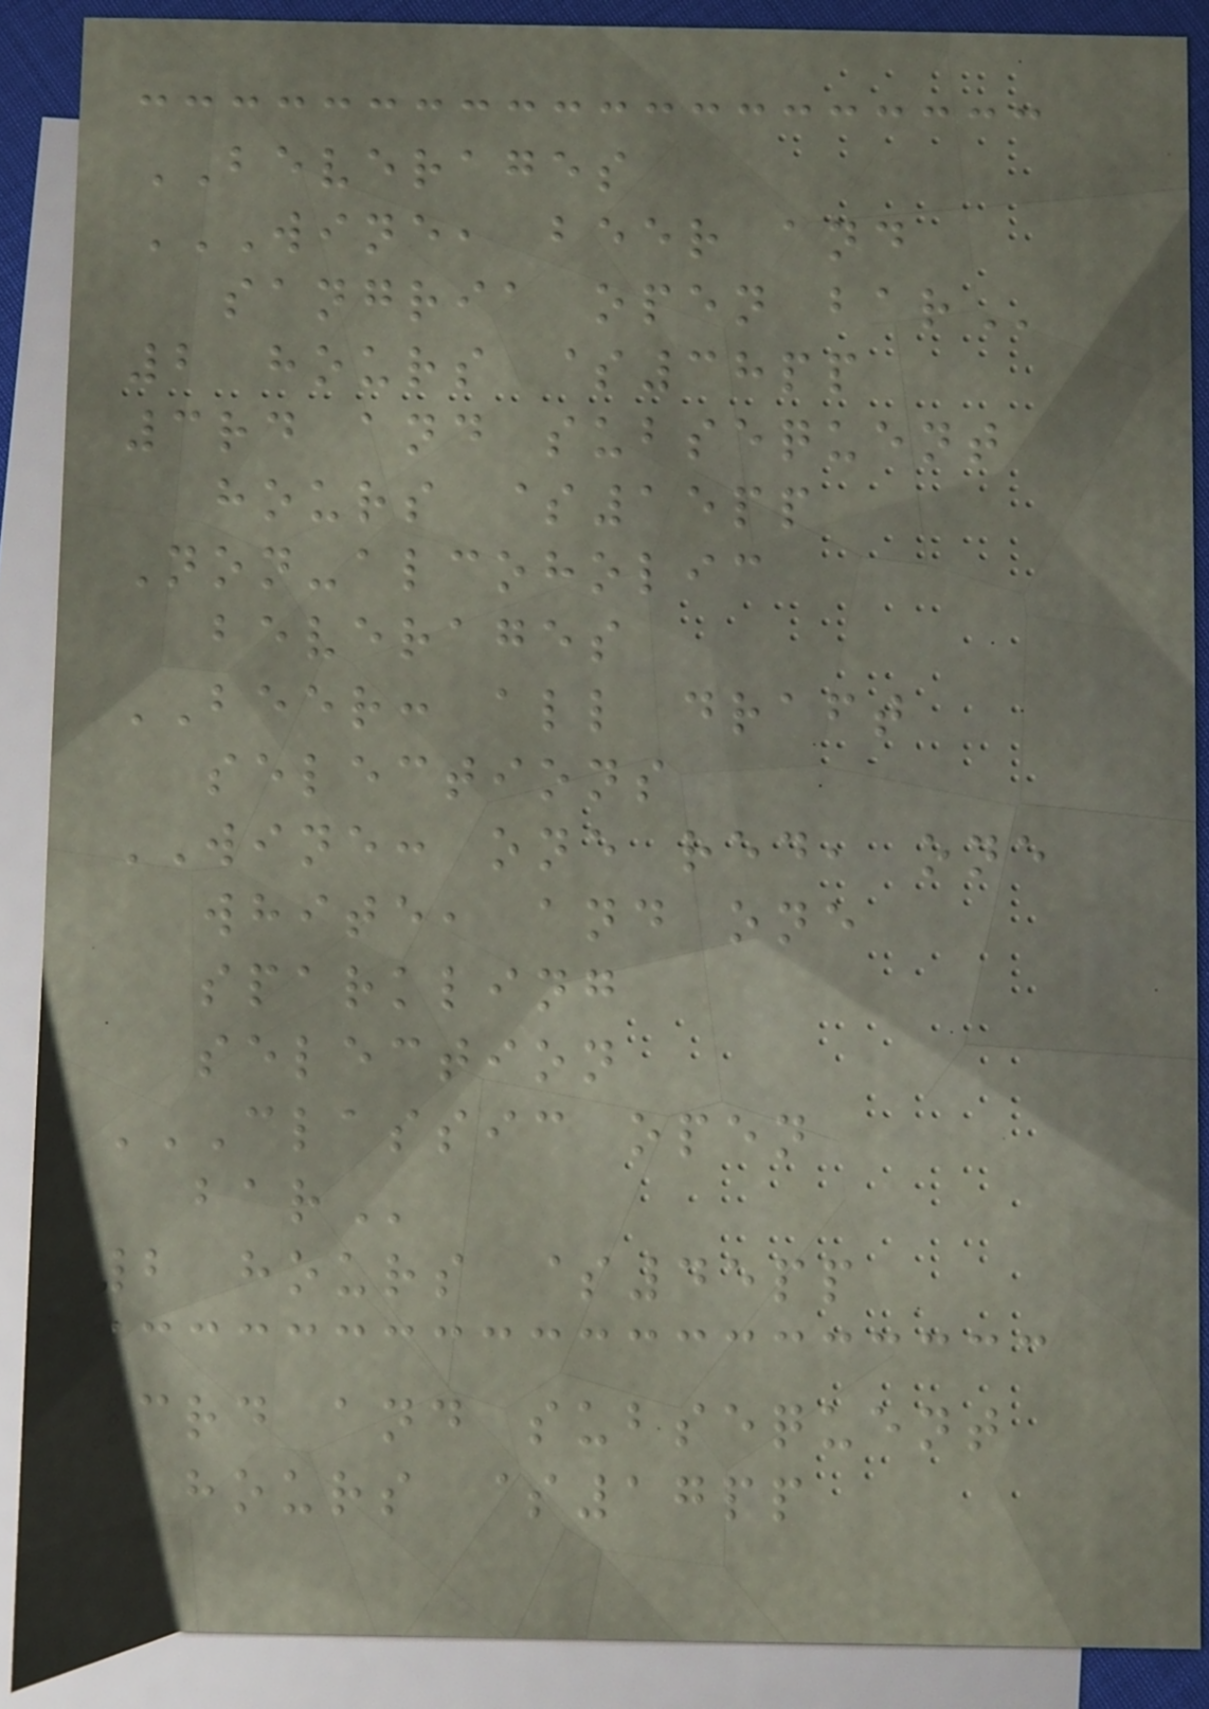BEVERAGES
WINE, BEER AND
SANGRIA OPEN BAR
2 hours $38pp
3rd and subsequent
hours $15pp
Non-alcoholic
beverages
BEER: all draft
selections
WINE: one red, one
white, and one
sparkling
selection
CLASSIC OPEN
BAR
2 hours $45pp
3rd and subsequent
hours $17pp
